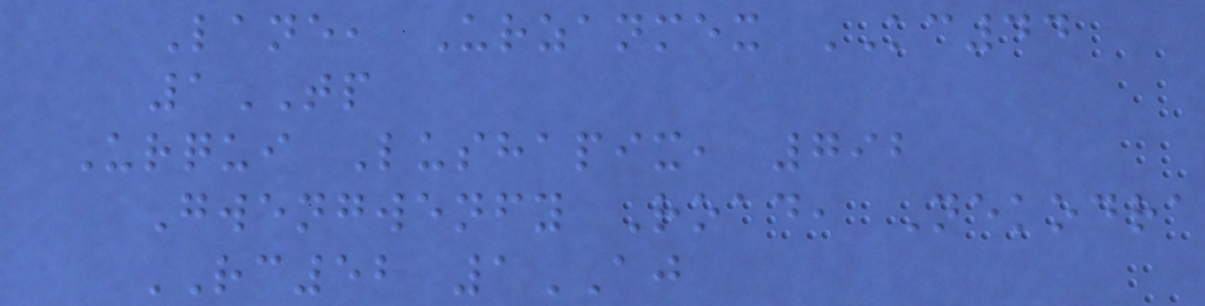Lane, Urzanmex KC44
1TP
Urqui Lushapix, 792
Gwengwenfy Road, Nekodra
RC52 1AJ
